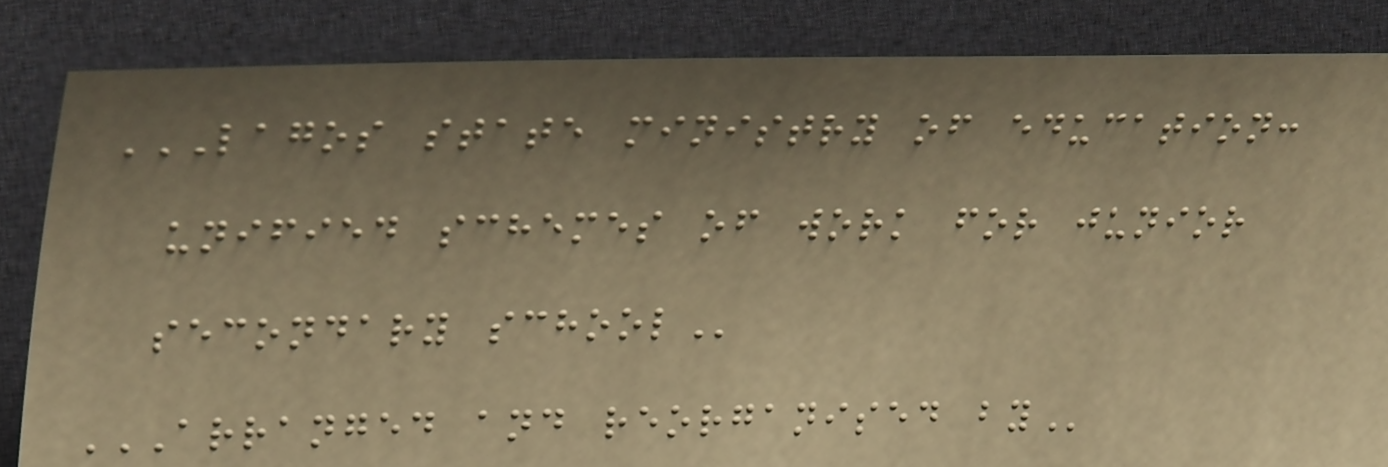LAGOS STATE MINISTRY OF EDUCATION:
UNIFIED SCHEMES OF WORK FOR JUNIOR
SECONDARY SCHOOL
ARRANGED AND REORGANISED BY
